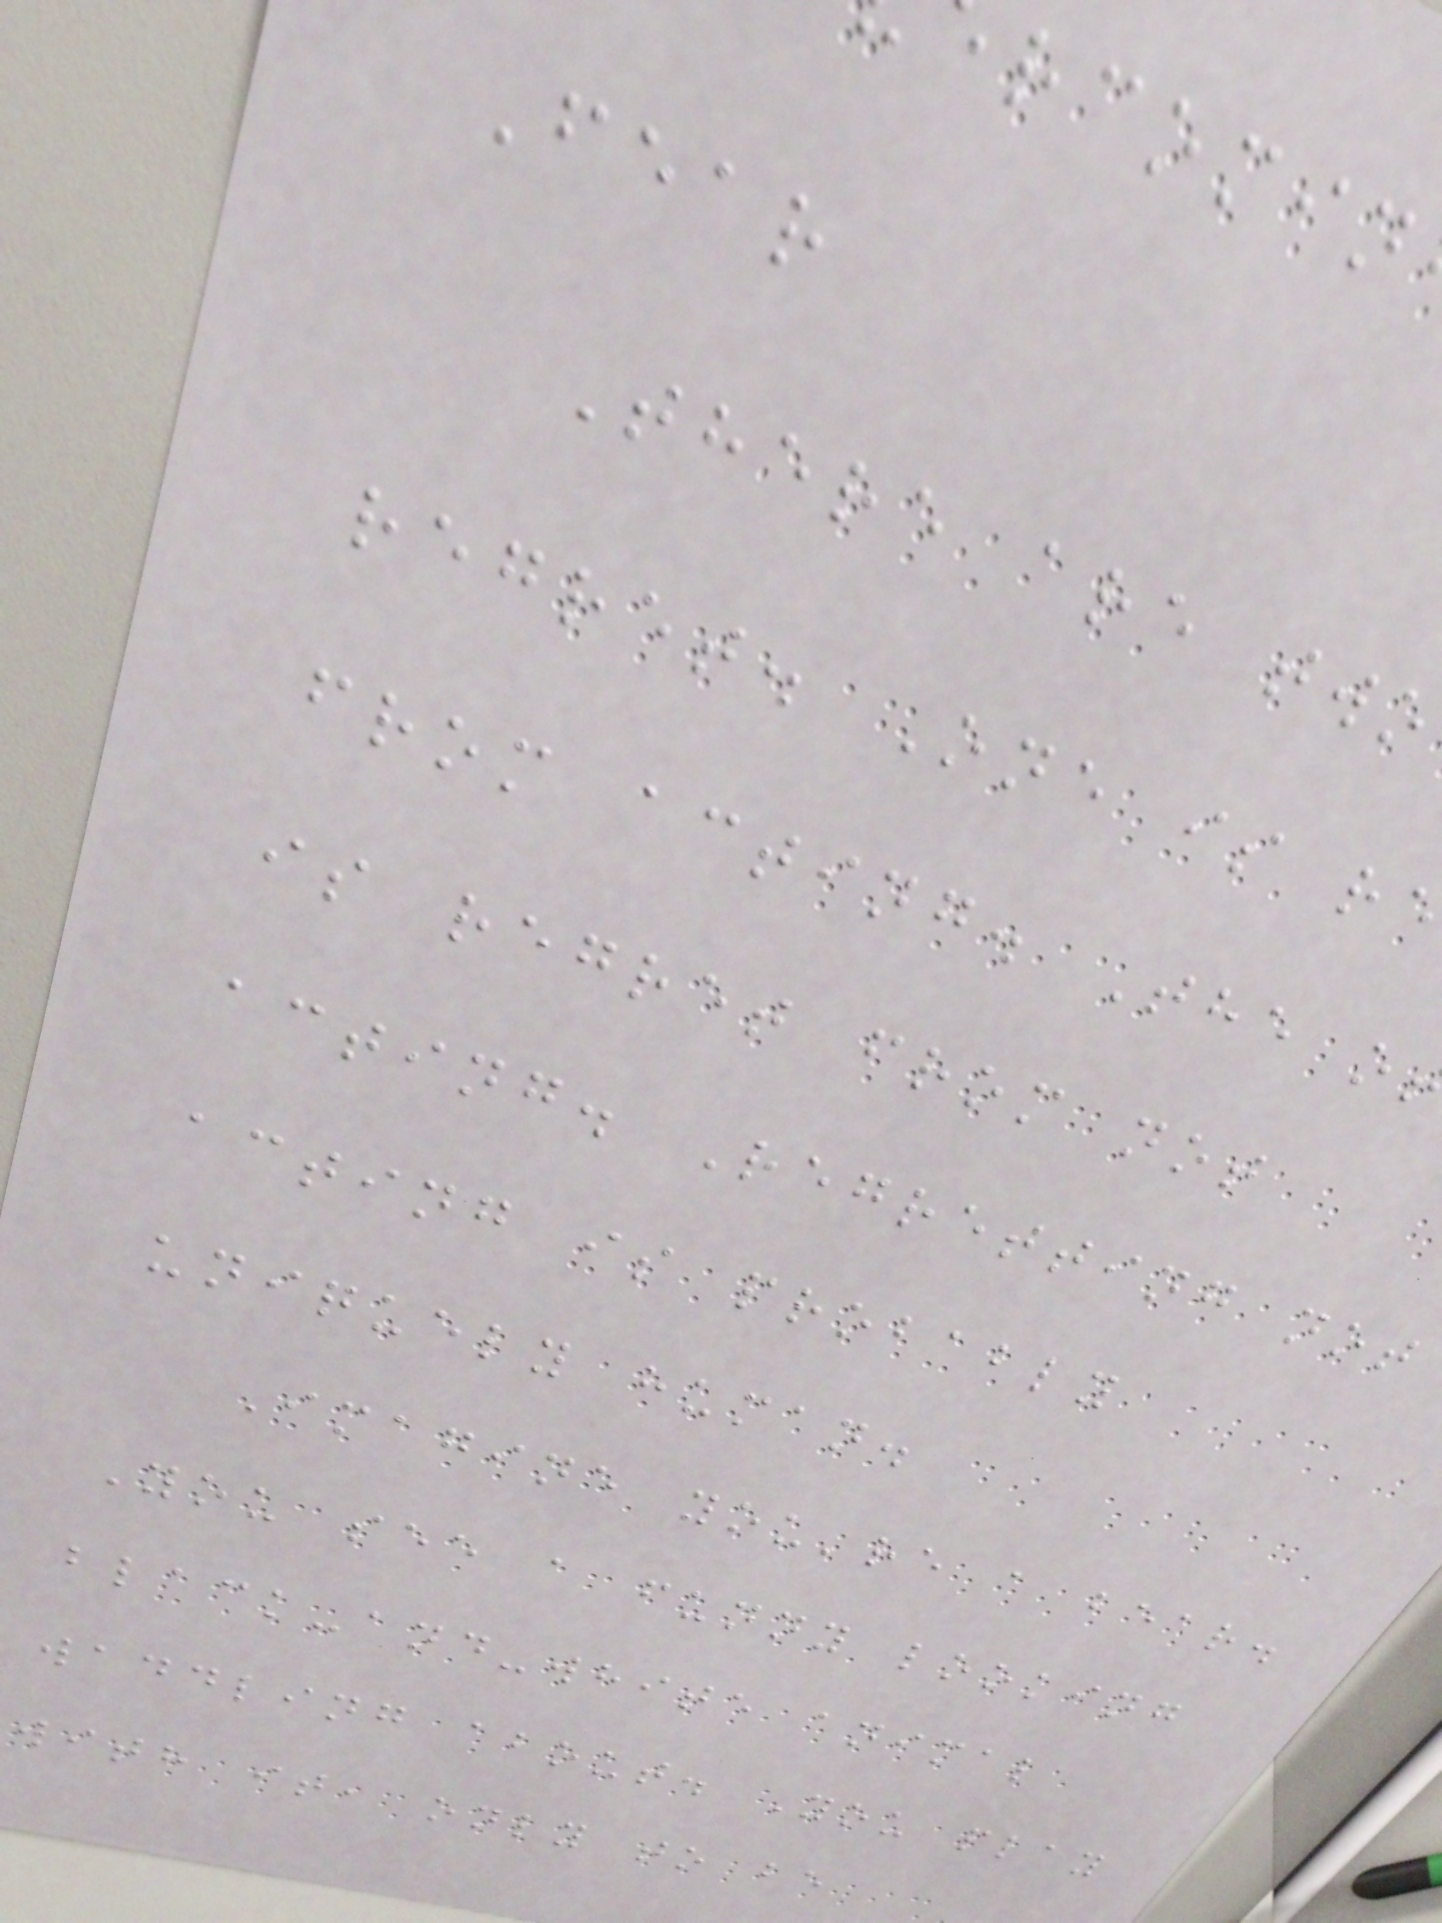Fear
There are two
regret. One is r
from acting. The o
is regret from not
acting. Regretting not
acting is probably
uniquely human.
Imagine you're a bear.
You see a funny looking
black-and-white animal
waddling about. You play
with it, only to be
